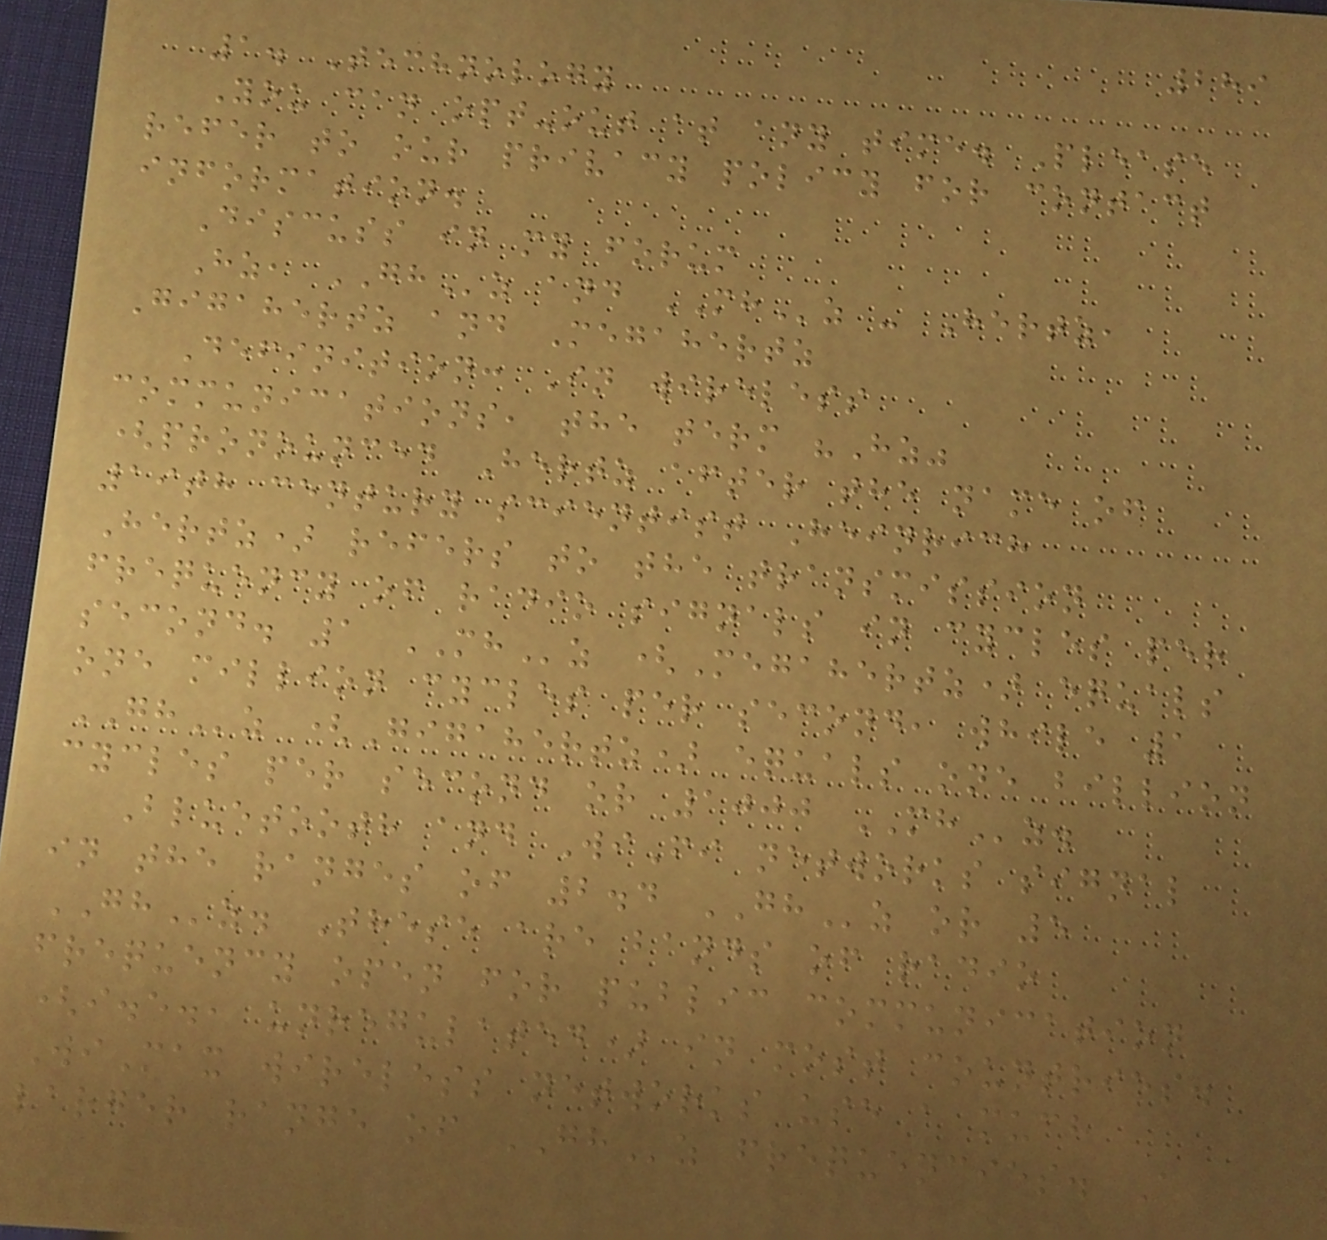289
1. Technology
You can opt-out at any time. Please
refer to our privacy policy for contact
information.
Discuss in my forum
Hz, GHz and MHz - Hertz,
Gigahertz and Megahertz
Definition: In wireless
communications, the term "Hz"
(pronounced Hertz after the name of
19th century scientist Heinrich
Hertz) refers to the transmission
frequency of radio signals in cycles per
second. 1 MHz (Megahertz) equals
one million cycles per second, while 1
GHz (Gigahertz) equals one billion
cycles per second or 1000 MHz.
Bluetooth and WiFi networks signal
in the ranges of 2.4 GHz or 5
GHz. These are bands of radio
frequency open for public communication
(i.e., unregulated) in most countries.
WiMax wireless networks use a much
larger range of GHz frequencies. A
